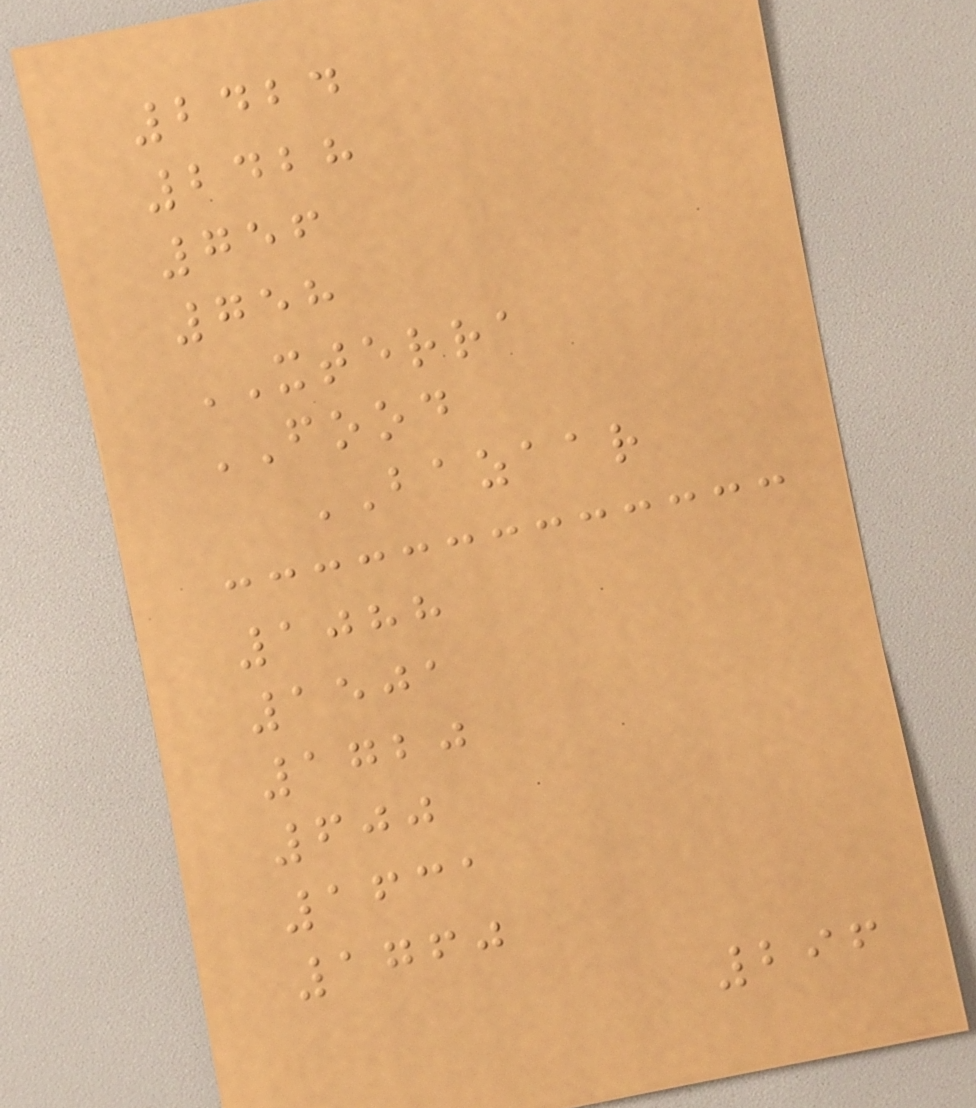2424
2428
756
758
XTERRA
FOOD
BAZAAR
1088
1501
1720
600
1631
1760
296
